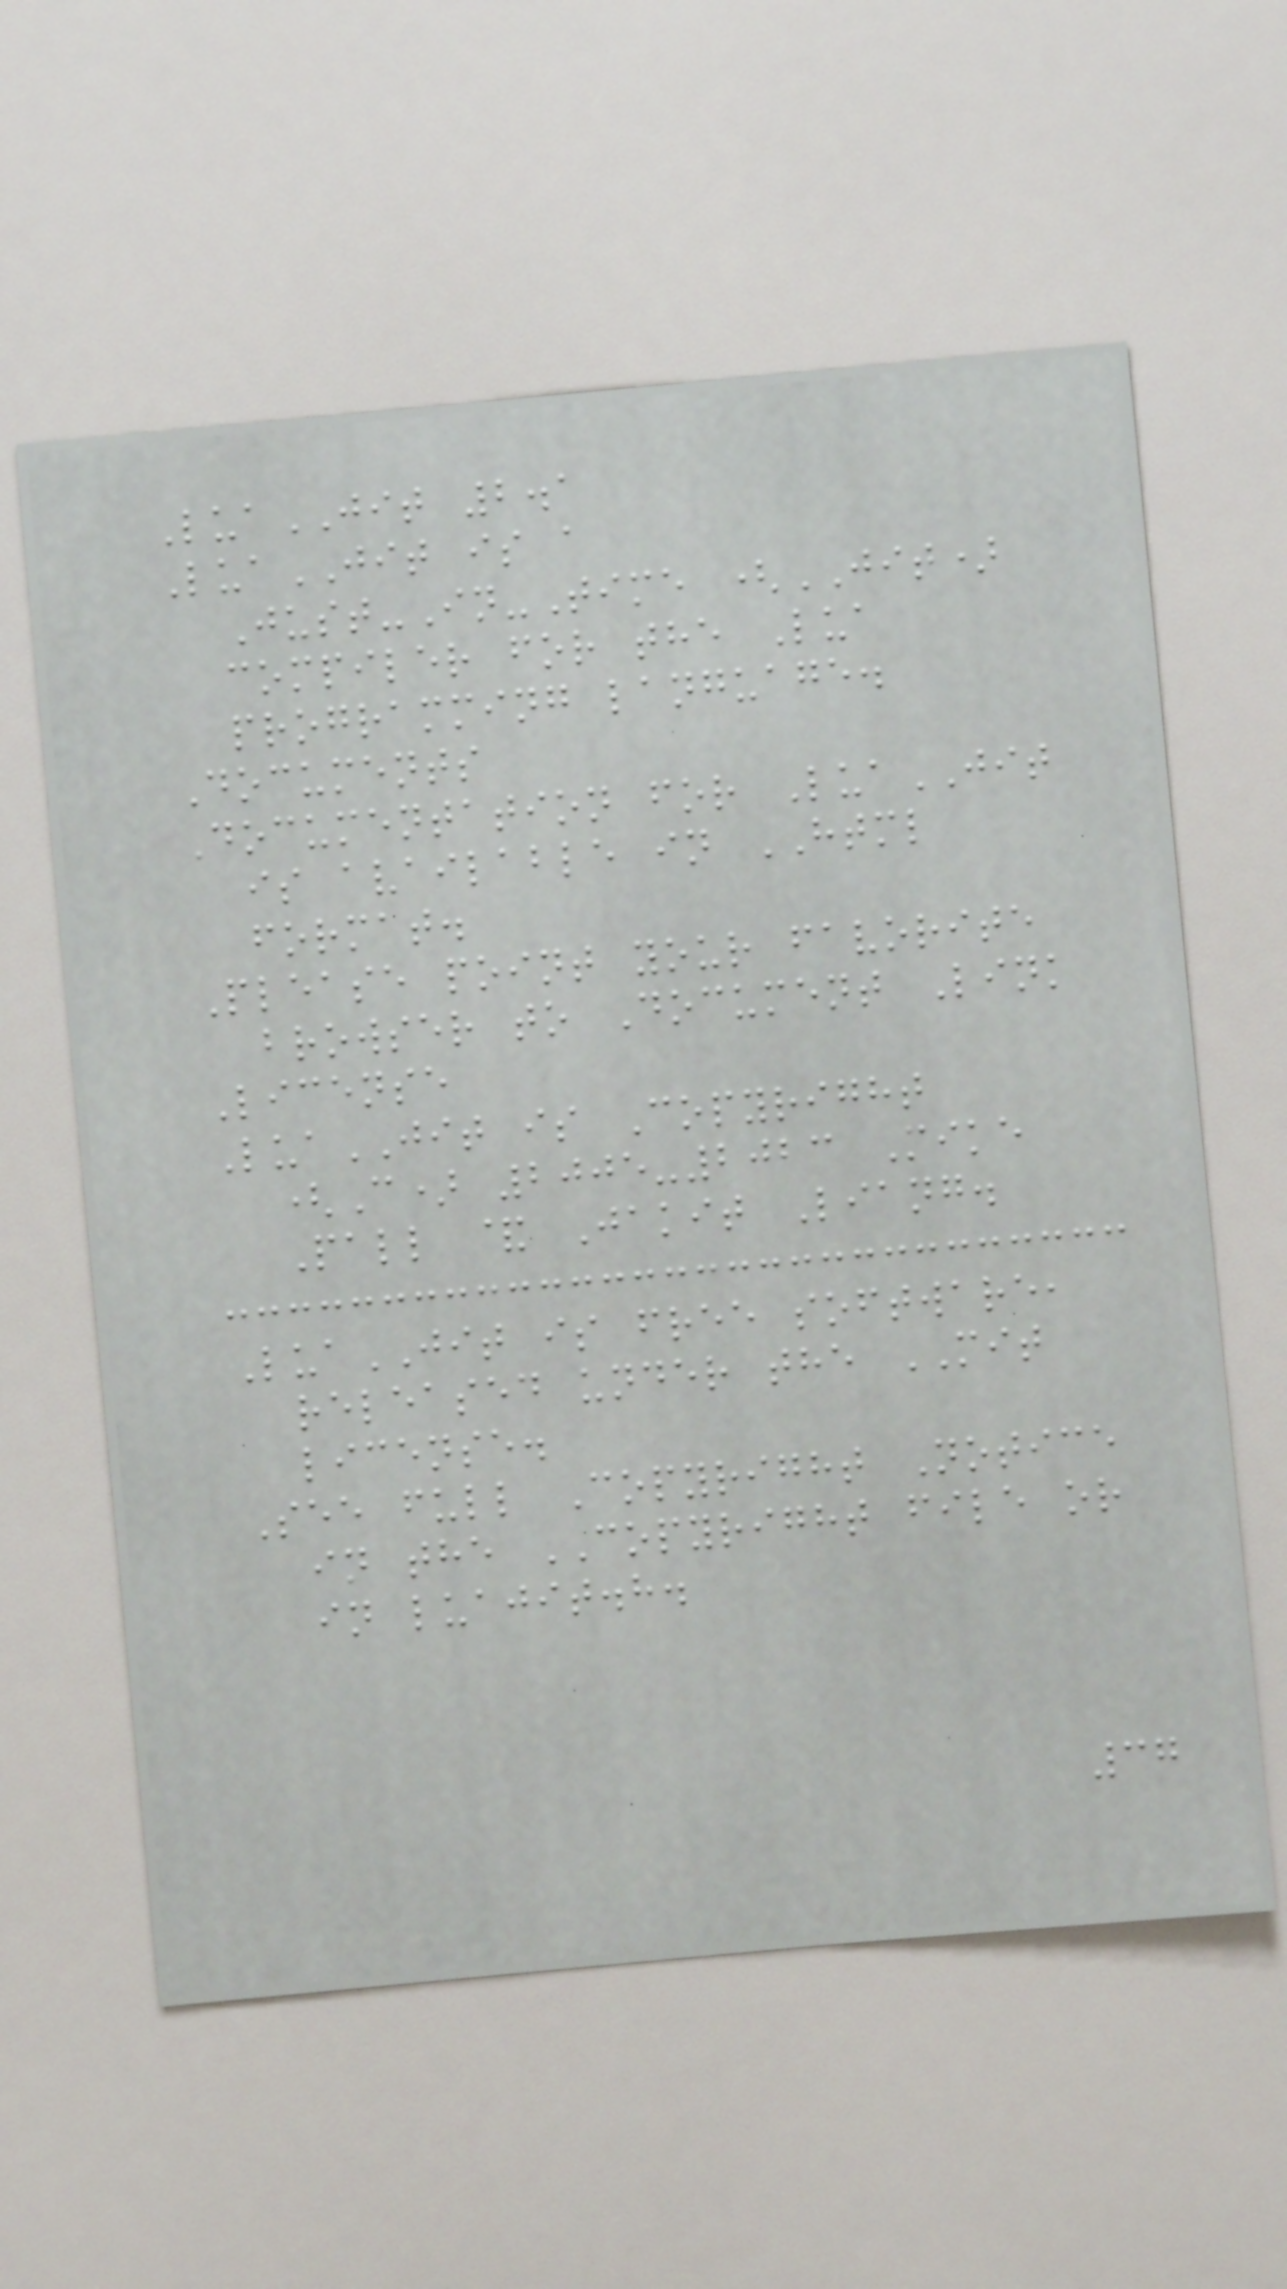LuaJIT 2.1
LuaJIT is a
Just-In-Time (JIT)
compiler for the Lua
programming language.
Documents
Documentation for LuaJIT
is available in HTML
format.
Please point your favorite
browser to Document Link
License
LuaJIT is Copyright
(C) 2005-2023 Mike
Pall & Jakit Liang.
LuaJIT is free software,
released under the MIT
license.
See full Copyright Notice
in the COPYRIGHT file or
in luajit.h.
37
